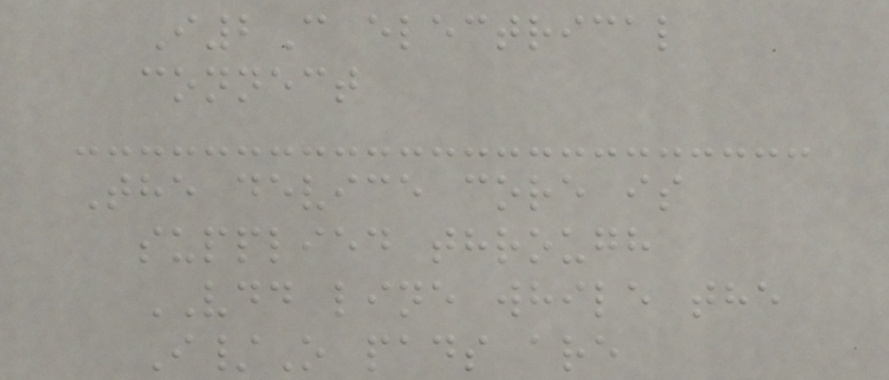I2C electrical
connect
The device core is
supplied through
VDD line while the
I/O pads are
